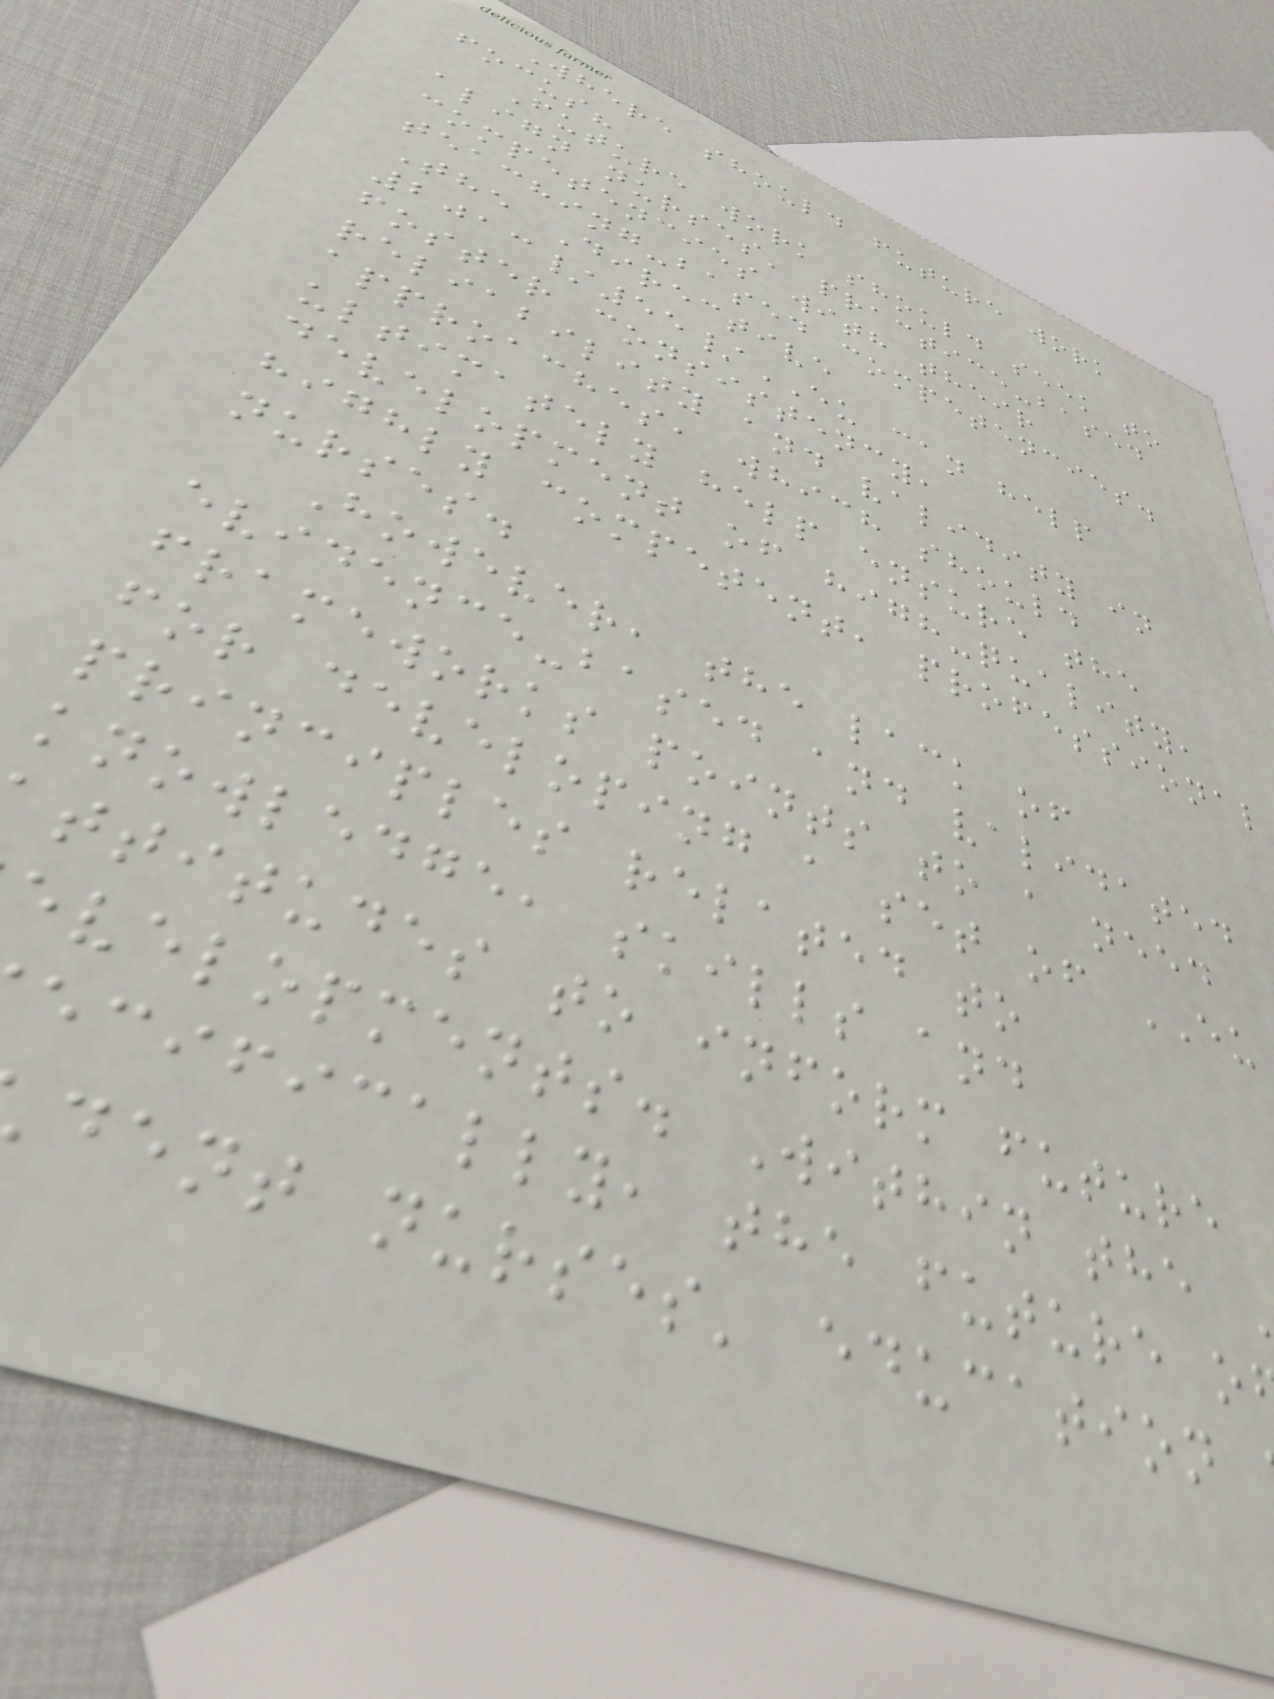Where should future work
focus?
Future work should seek to
align nurses' practice-based
competencies with their
teaching-based competencies.
The Directive
2013/55/EU can help
foster consistency,
reliability and validity in
approaches, which should
ultimately help ensure the
development of high-quality,
highly competent, professional
nurses.
However, the lack of
evidence-based and validated
frameworks points to a need
for developing a set of EU
principles related to
knowledge, skills and
ttitudes to inform future
evelopments. Within the
ecifically, the future o
dent nurses' education
